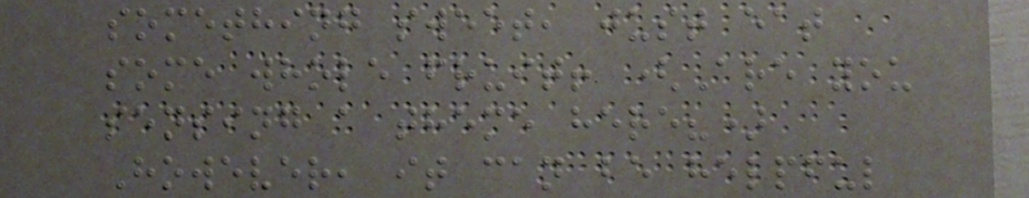something sweet, just eat
some whole fruit! (Are you
sensing a theme here?)
However, it can be helpful
